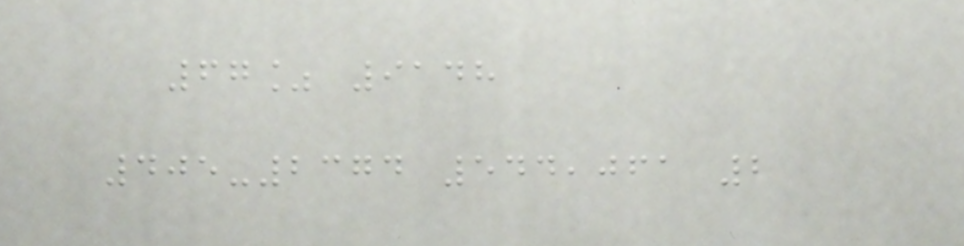67% 9148
405-2374 544,061 2
